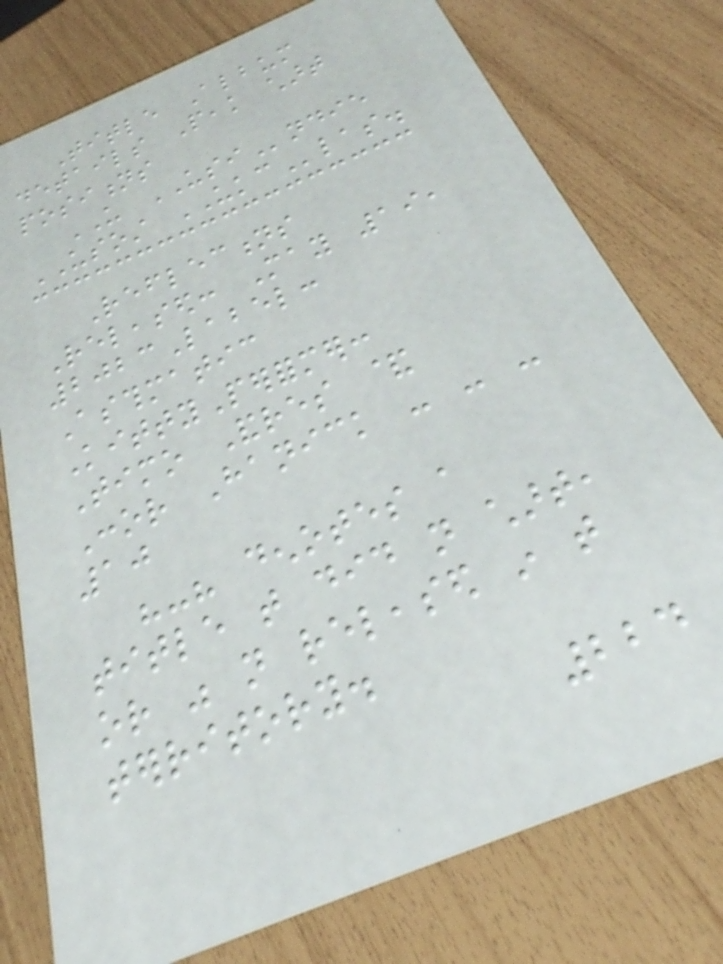Title Album
details Peak chart
positions
US USIndie
USOST UKClas.
Reflections
Released: May 19,
2023Label:
Asthmatic
KittyPerformer:
Timo Andres &
Conor Hanick - - -
10
"-" denotes a
title that did not chart,
or was not released in that
territory.
224
